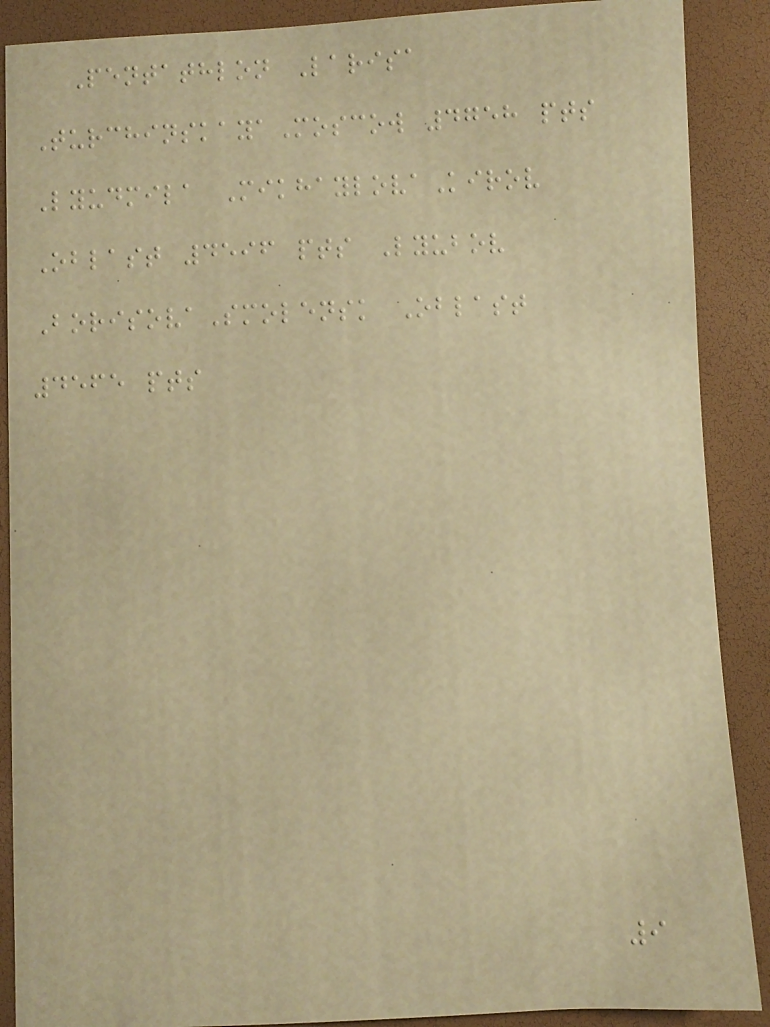Pentathlon Larisa
TurchinskayaMoscow 4758 pts
Lyudmila MikhaylovaKirov
Oblast 4596 pts Lyubov
BorisovaSmolensk Oblast
4565 pts
9
